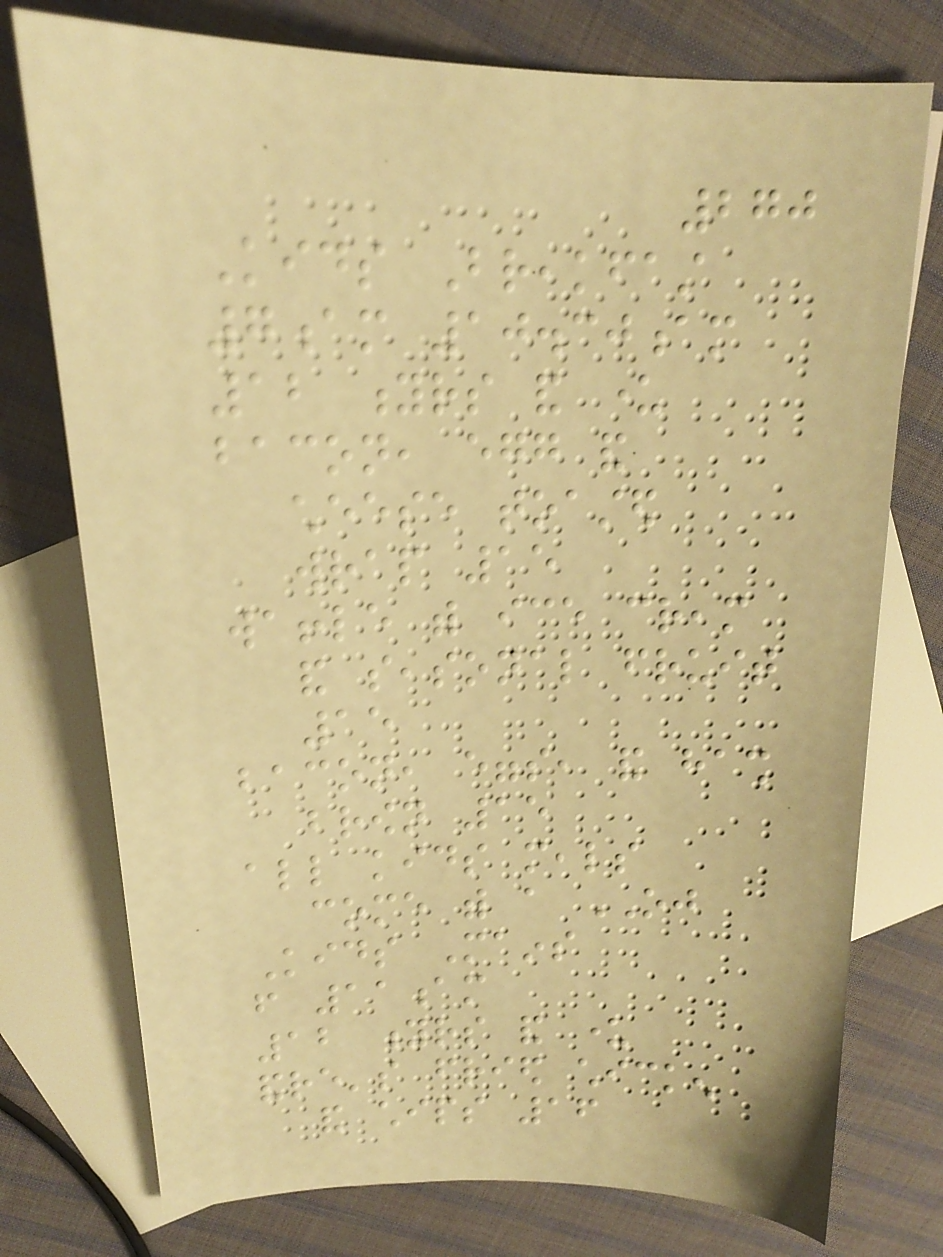270
Kids Breakfast
7am 10.30am
12 yrs and under
bacon, egg and
cheese toasted
wrap 15
waffle with ice cream
and seasonal fruit
15
bacon, eggs, and hash
brown 15
all kids meals
come with a OJ
Kids Mains
from 11am
12 yrs and under
andre's fried chicken
and chips 16
